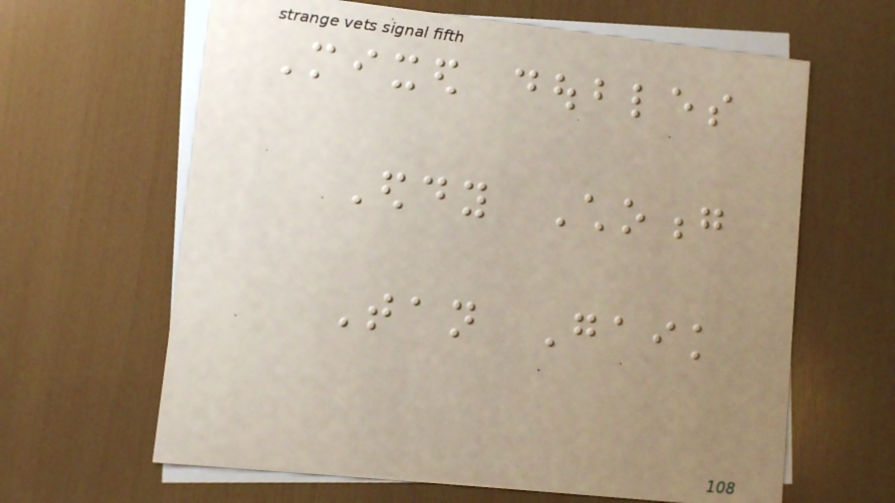Mixed doubles
Eddy Choong
Tan Gaik
